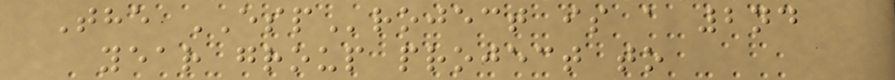The ESProject is a 2nd
year group project to
